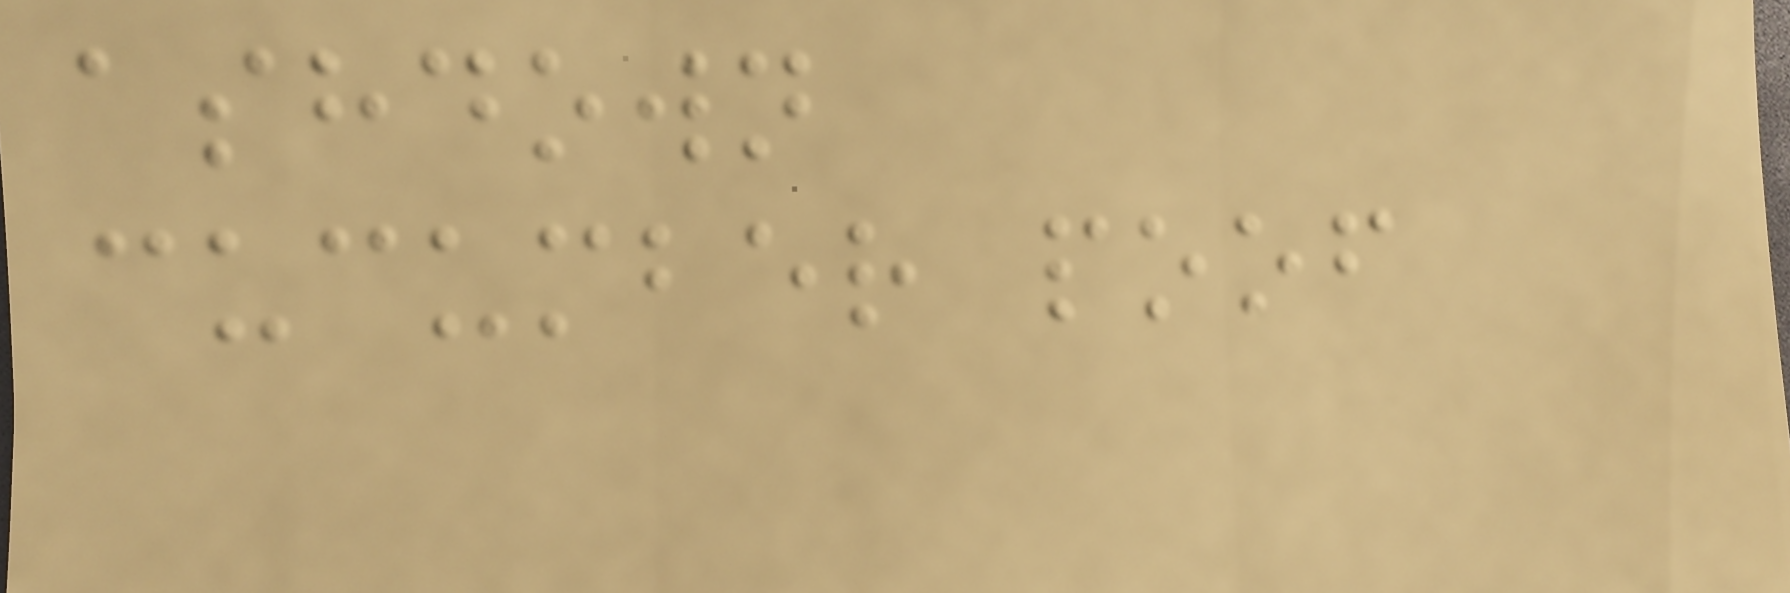ashdown
cucumber poof
